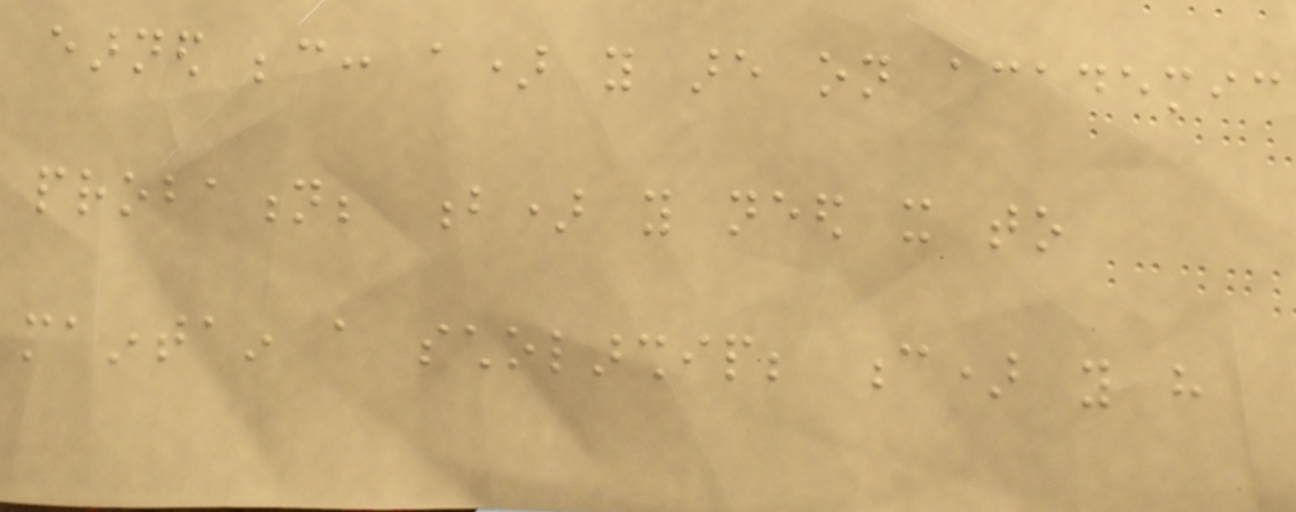earned because: a) you are on academic
probation; b) you need it to
maintain a scholarship; c) you have
